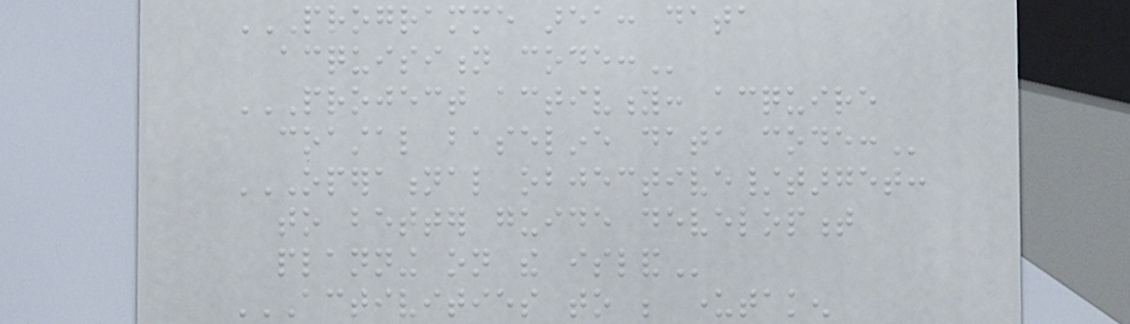PROGRAMME AREA: DATA
ACQUISITION CODE:
PROJECT ACTIVITY: ACQUIRE
COASTAL BASELINE DATA CODE:
OPERATIONAL OBJECTIVE/TARGET:
TO BETTER GUIDE DEVELOPMENT
PLANNING ON THE ISLAND
ACTIVITIES TO BE UNDERTAKEN
